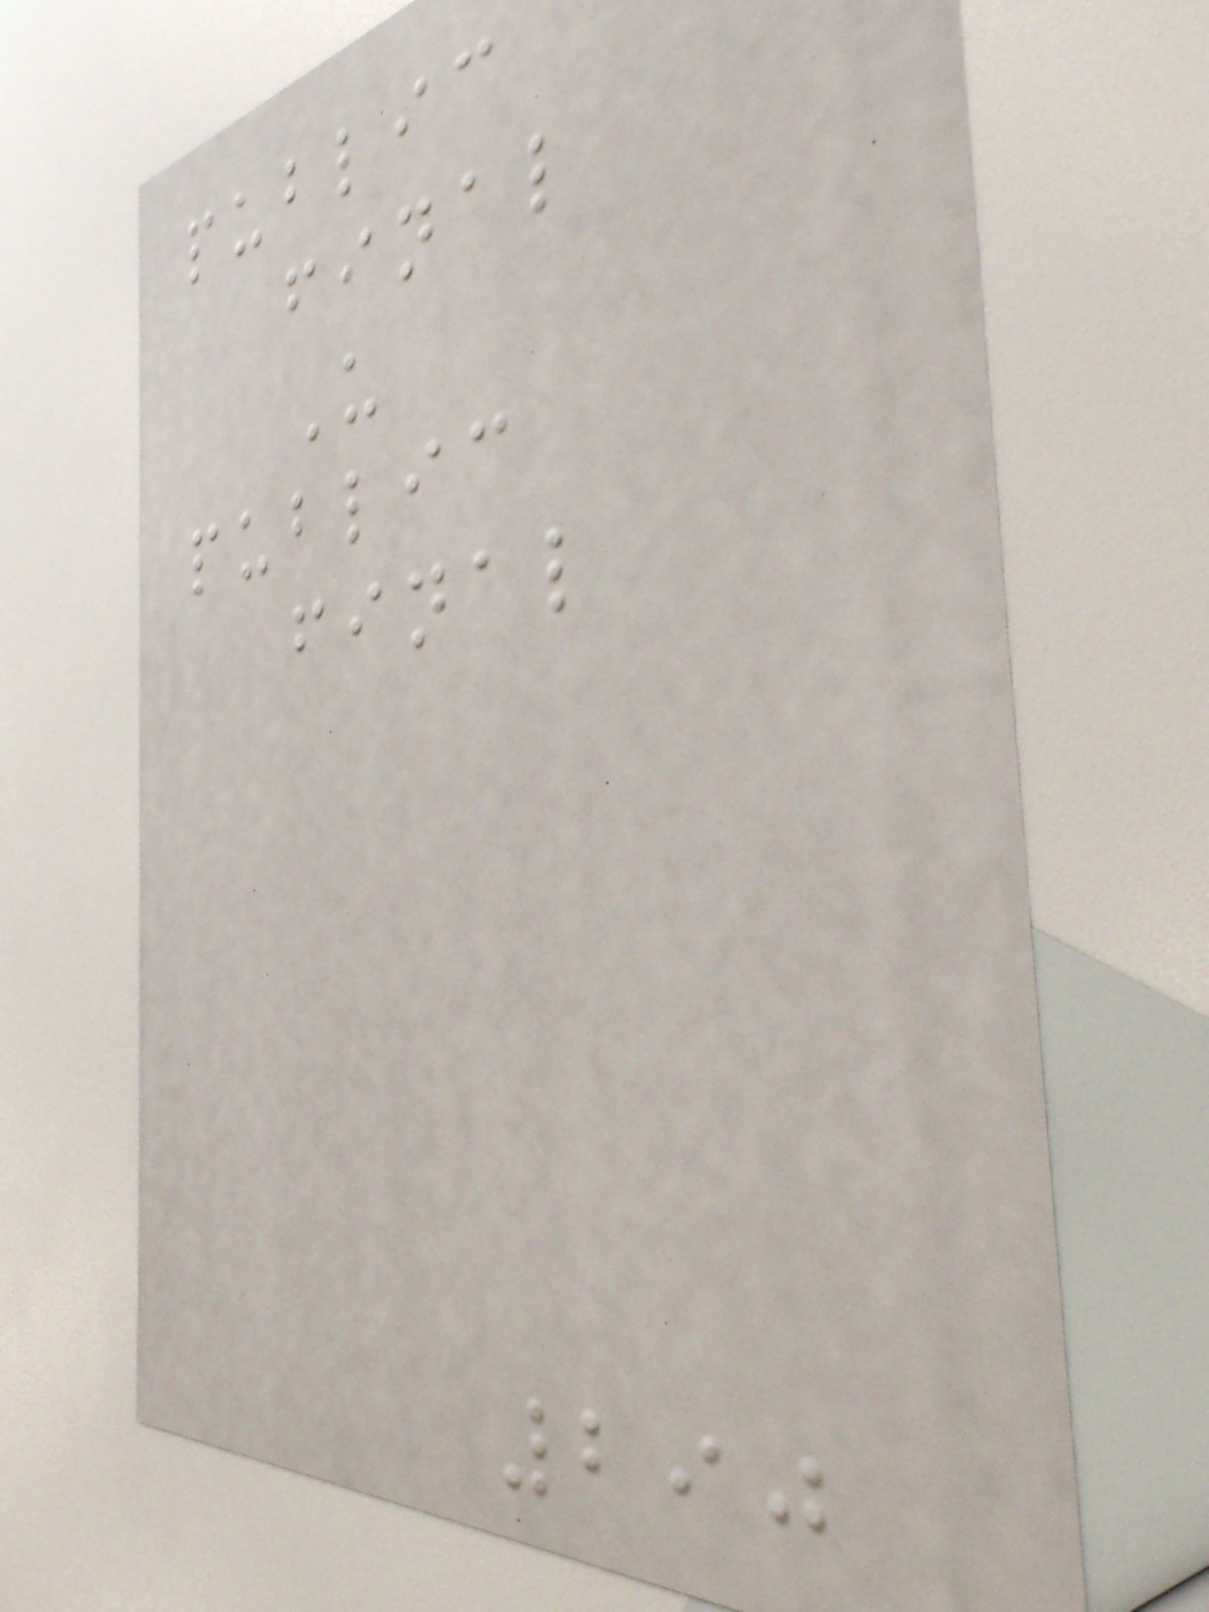public
final
U
public
final
290
